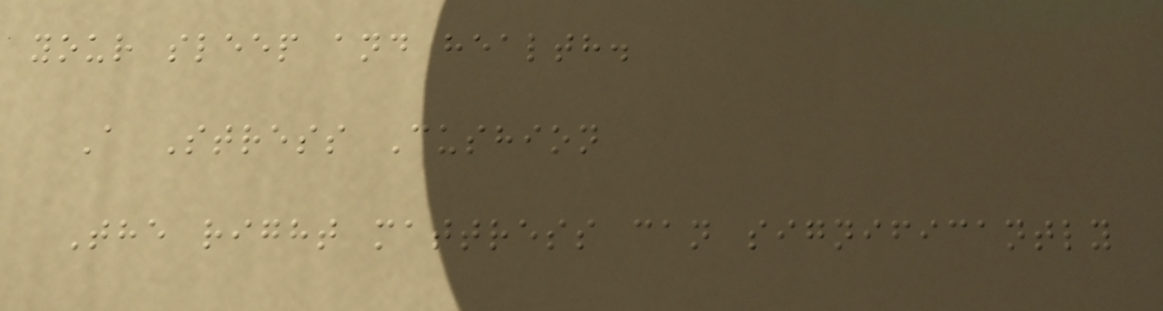your sleep and health.
A Stress Cushion
The right mattress can significantly
